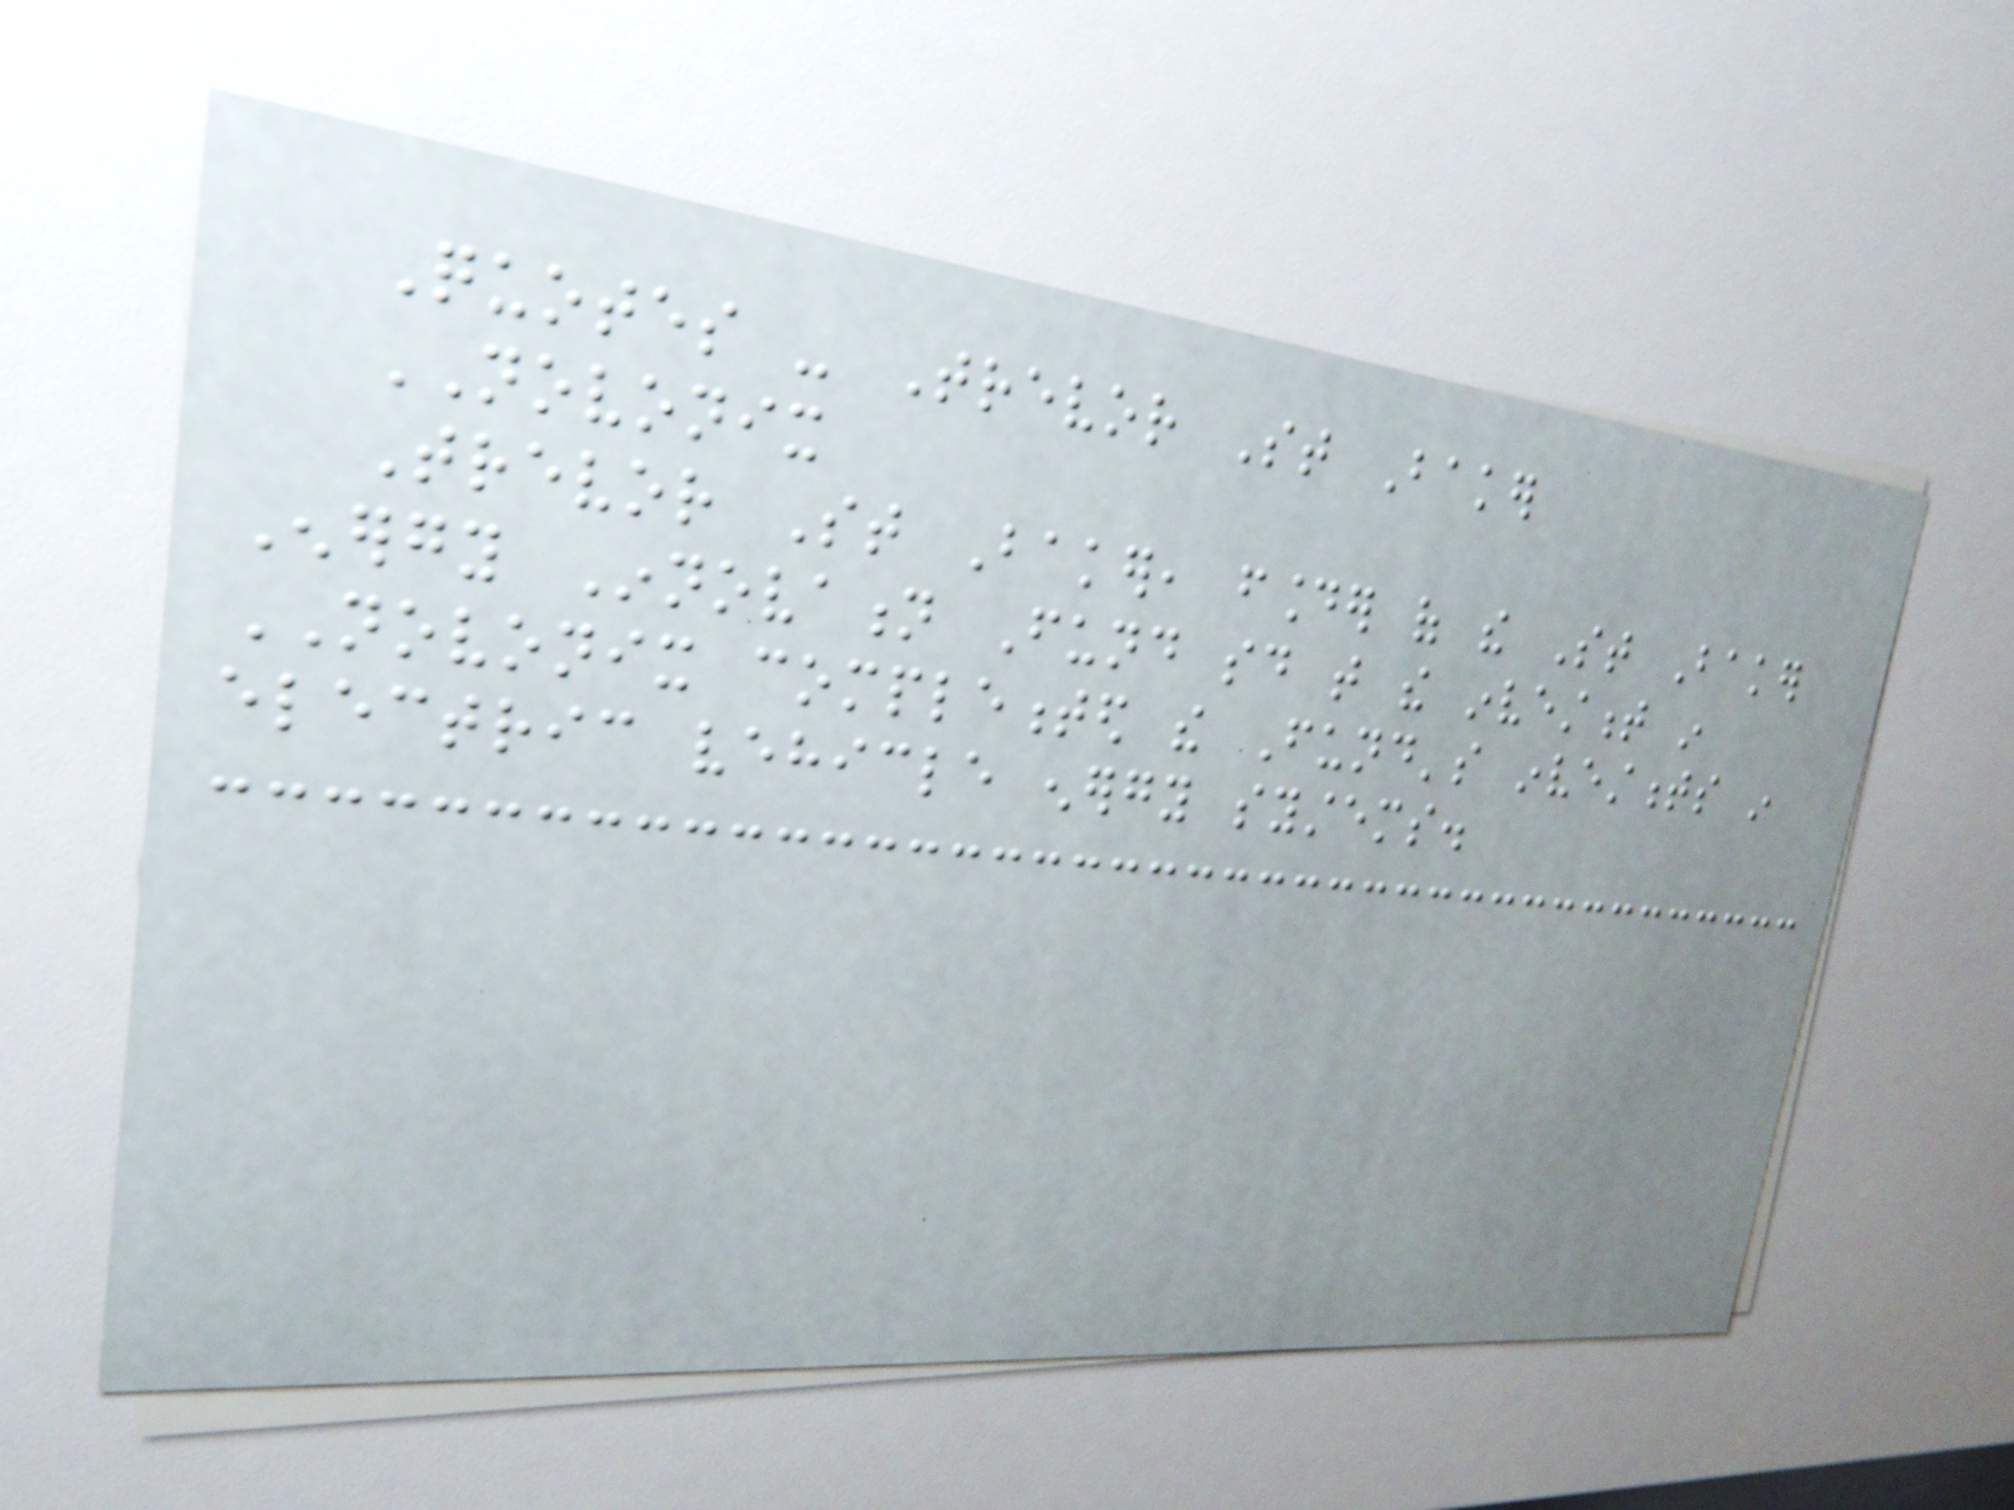Quotes - Trevor St Baker
NOVONIX
Trevor St Baker, founder of the St Baker
Energy Innovation Fund said that the investment in
NOVONIX complemented the Fund's investments in
electric vehicle energy systems.
